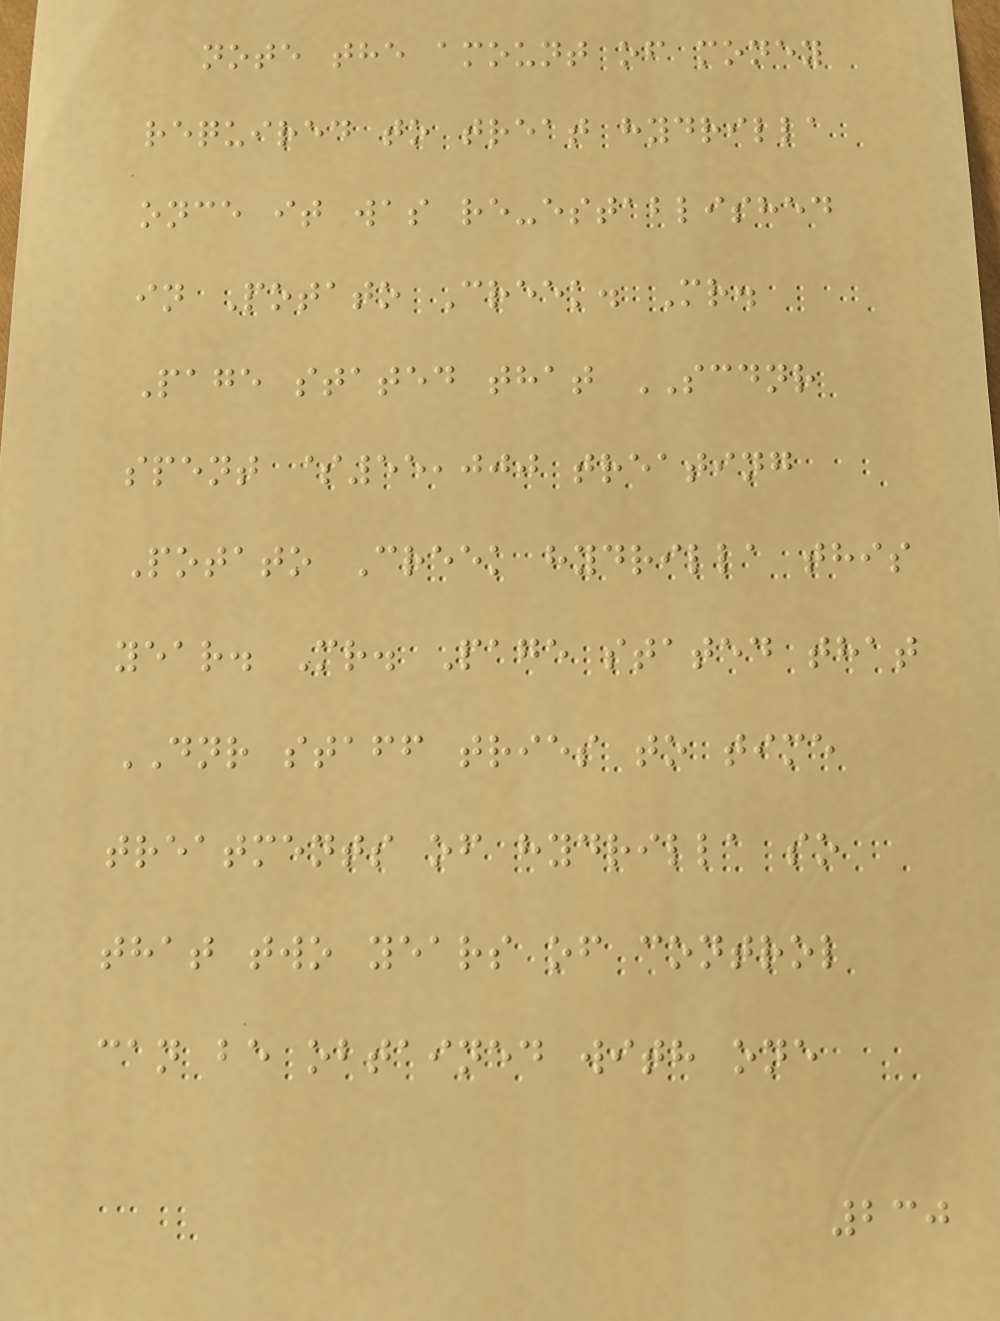note the amount of money
required to treat hydrilla
once it was re-established
in Potato Creek. Mr.
Page stated that SCDNR
spent $55,000 treating
Potato Creek hydrilla this
year. Mr. Page stated that
DNR staff tries to time
treatments of hydrilla so
that two years of control
can be obtained with one
230
